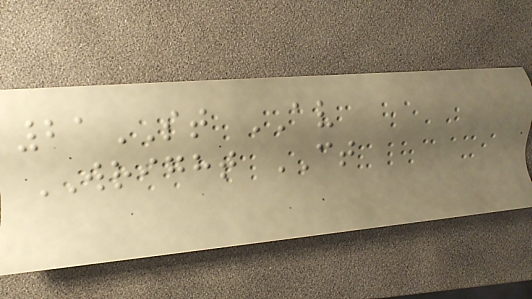21ST AV
WRIGHT CT
